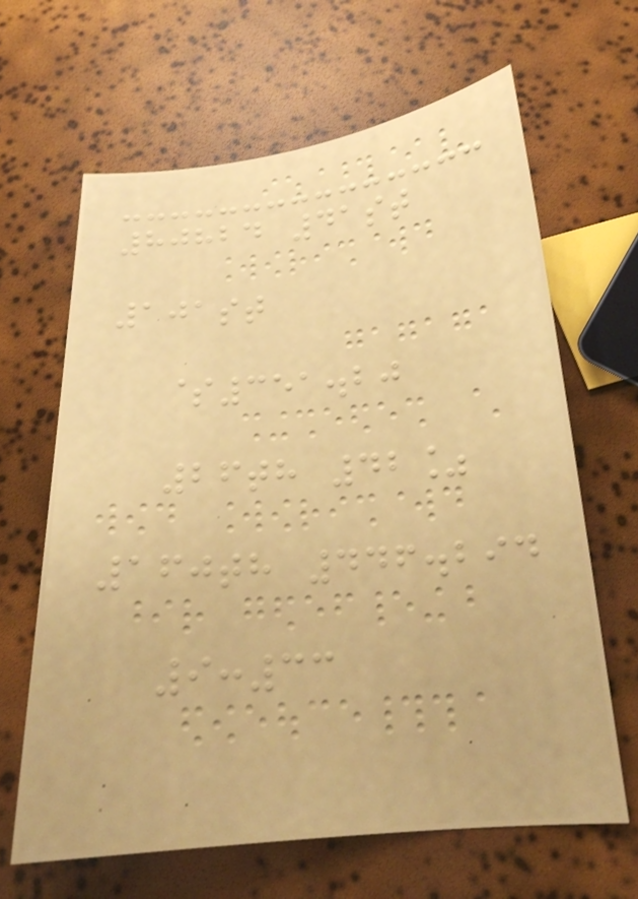80824 41st
101st
$351.20
26th 42%
160th 446.294
9:33
